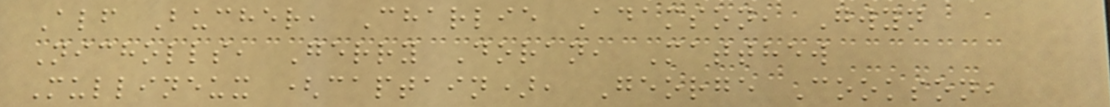Alf Bucher, Charlie Adamson, Gwyn
Nicholls, Gerry Doran, Matthew
Mullineux (captain), George Cookson,
